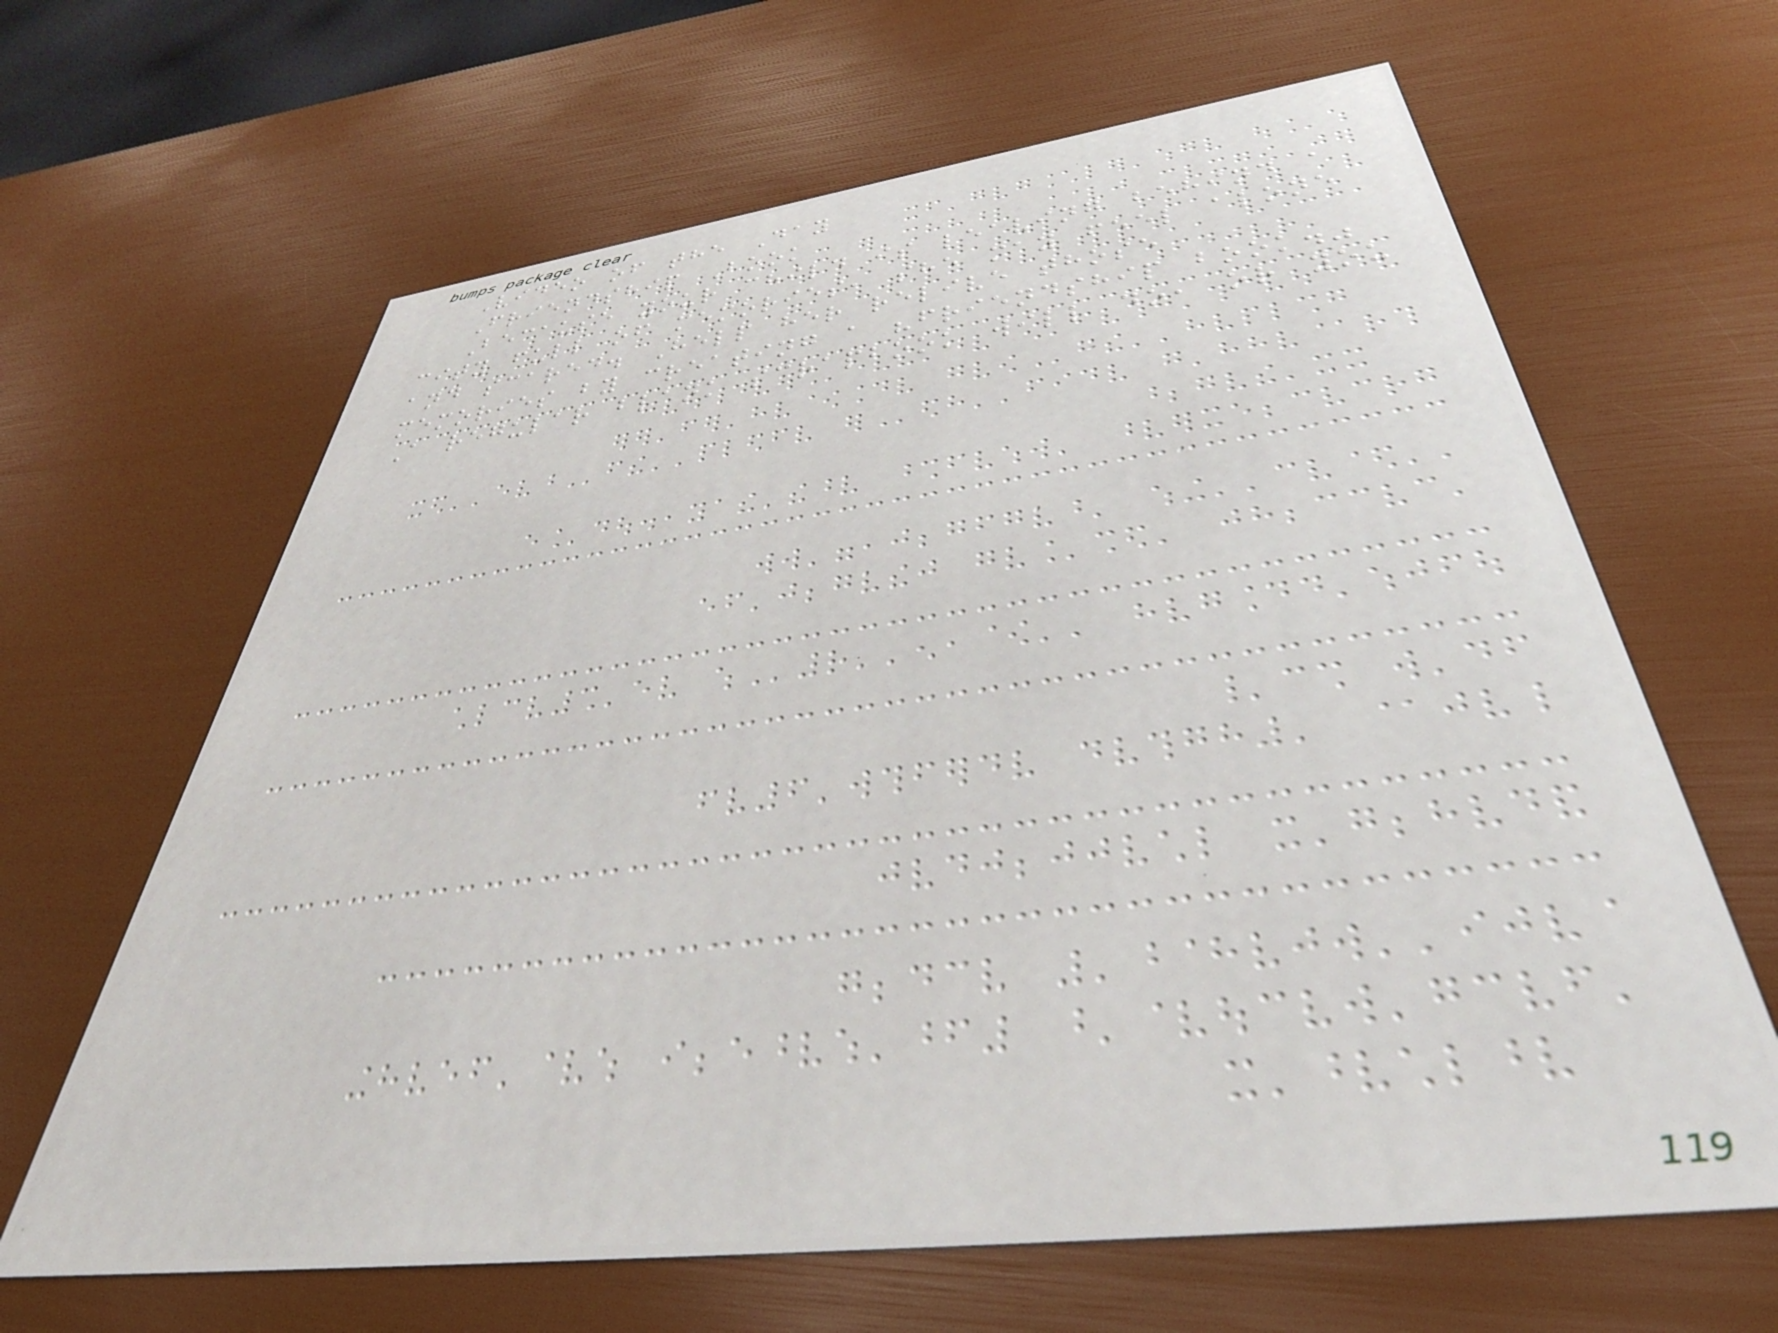Video of the Day
Friendship Book
Because your child is leaving behind a
city full of memories, she may feel alone
and scared. Help her relive those
memories by creating a "friendship book."
A regular blank scrapbook will do, or you
